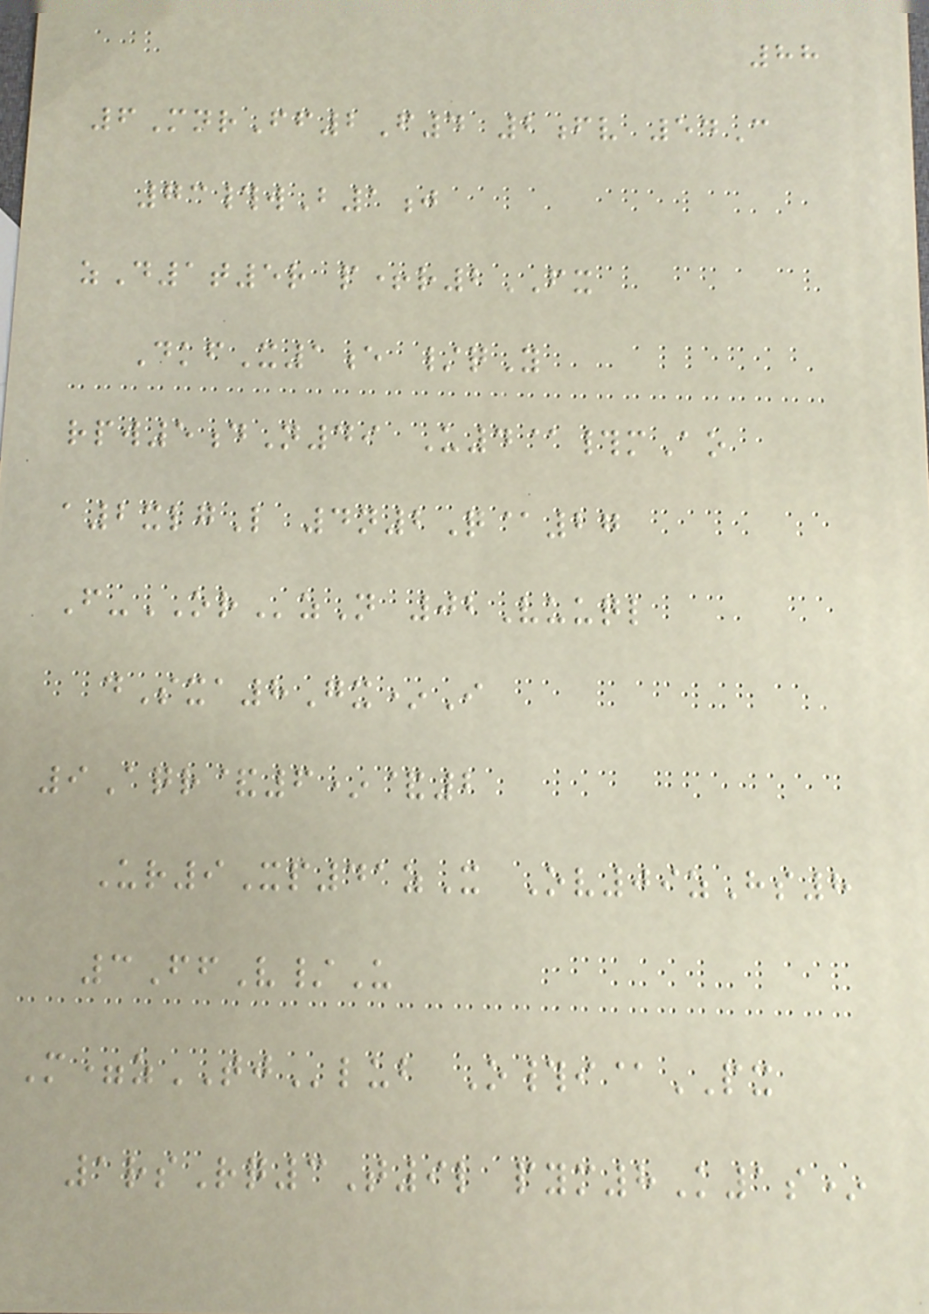88
6MnrFf2F4 2fv 54C
73#wB1j
zD1t5r p+r2FX
DkfX1e /qY
rpw5dN49 U4@#mAo
a2xlgL 4n2Q@27
F-ORzN 02Vuuql
dSxa8Gx*I
9Aqr&6*&2
Ur9Xp41zX Ov09zHs8
3FfV/U
M=zTJlub O#i@PX
1rsRq3T9l pym8K1s*
